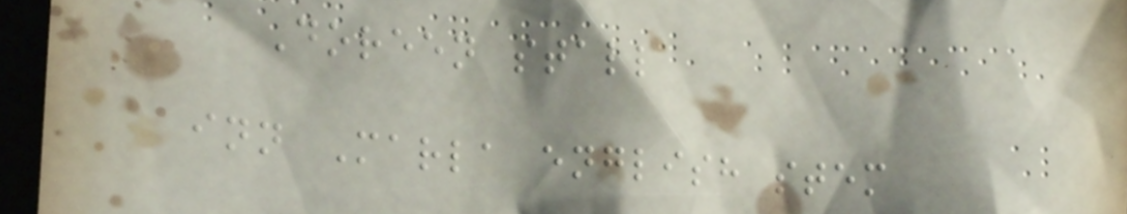Doreen stall
inn Marla english stem
